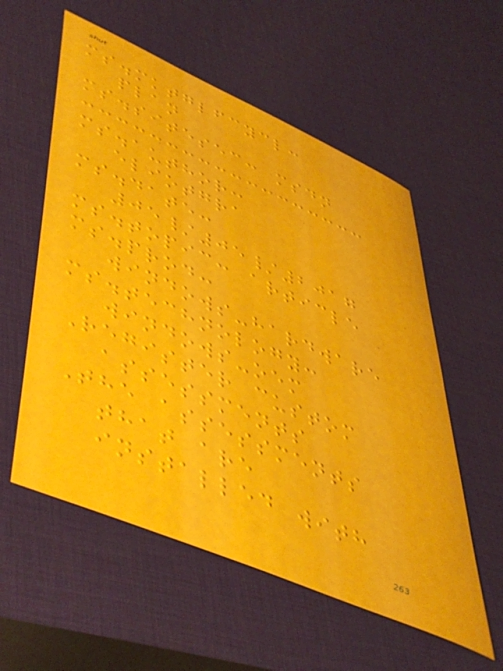ms.mktglfcycl:
plan
ms.sitesec: msdn
ms.author:
eliotgra
ms.date:
05/05/2017
ms.topic: article
ms.prod:
windows-hardware
ms.technology:
windows-oem
Register custom
assessments
The assessments
that are
installed with
